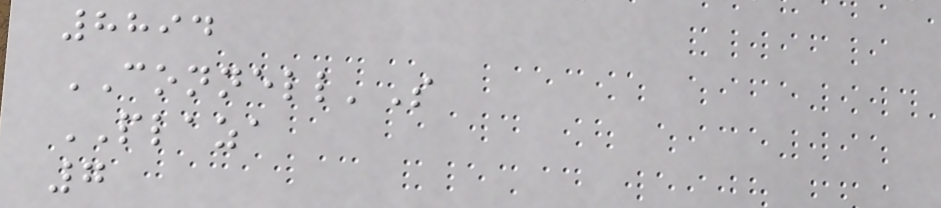8894
CONNELL'S
PLAZA
7
